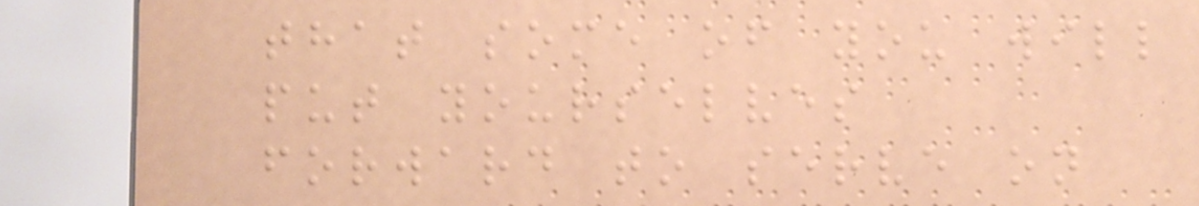that some of you will
put yourselves
forward to serve on
